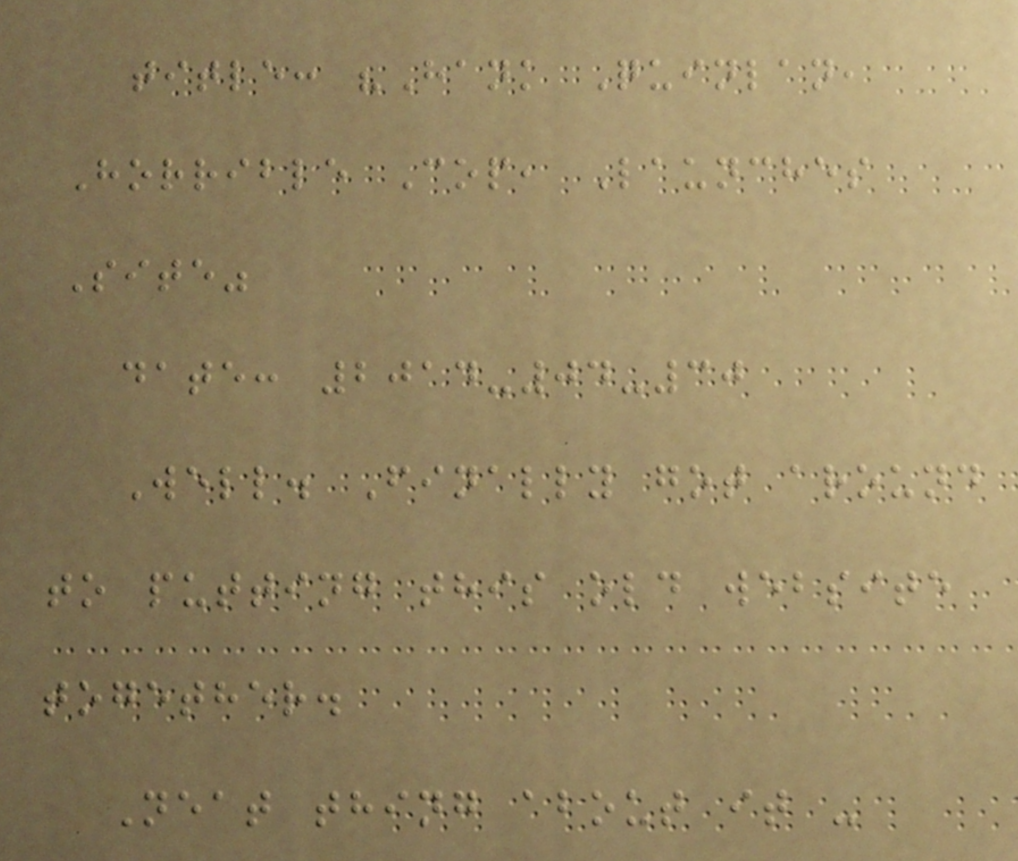title: "Hank Quinlan,
Horrible Cop, Launches
Site"
date: 2014-04-30
Well. Finally got around
to putting this old website
together.
Neat thing about it -
